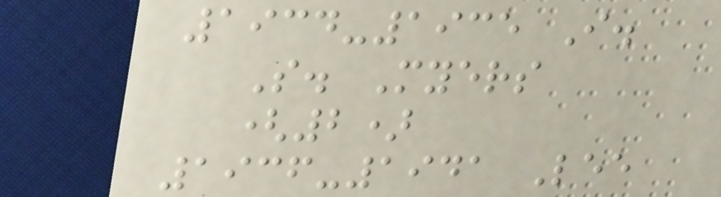1934-1935 I.
S. Myers
(2)
1936-1941 Lee
